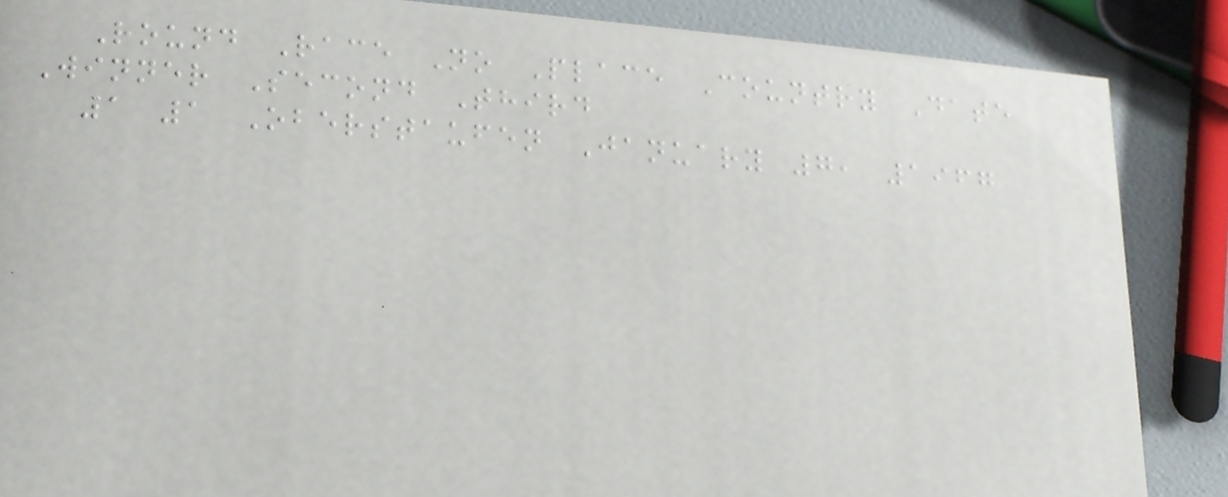Round Race No Place Country Date
Winner Second Third
1 1 Oberstaufen January 7, 1967
